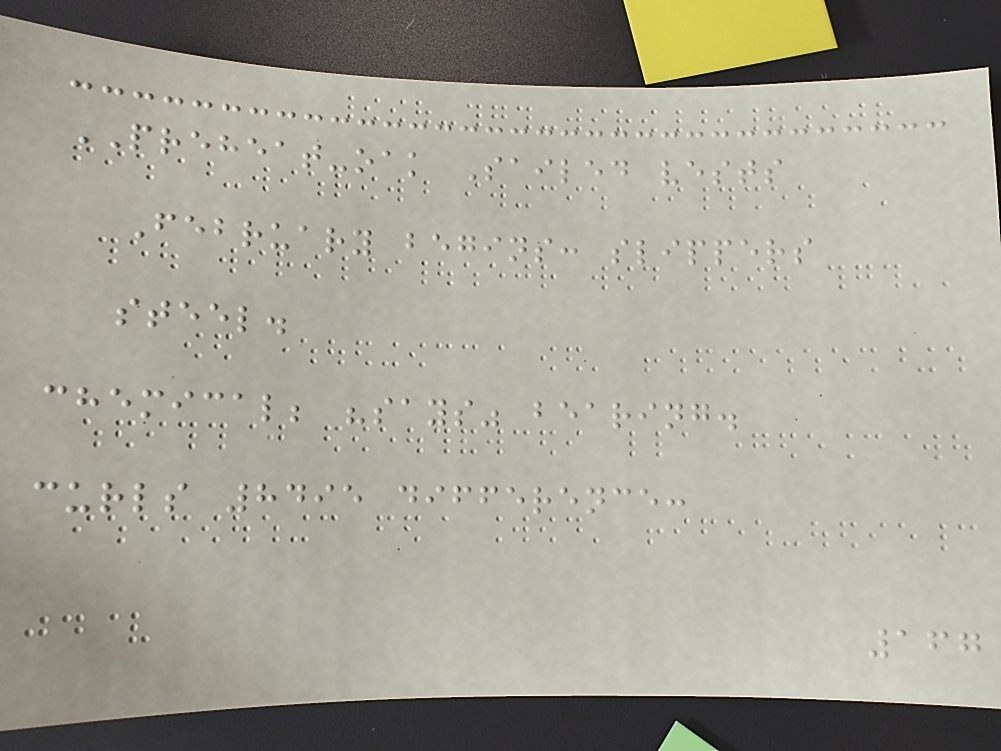PREHEAT-oak Sailed vests
February begins: slippers
steel.
chemical; "says" bearing.
curls 8495 difference:
167
